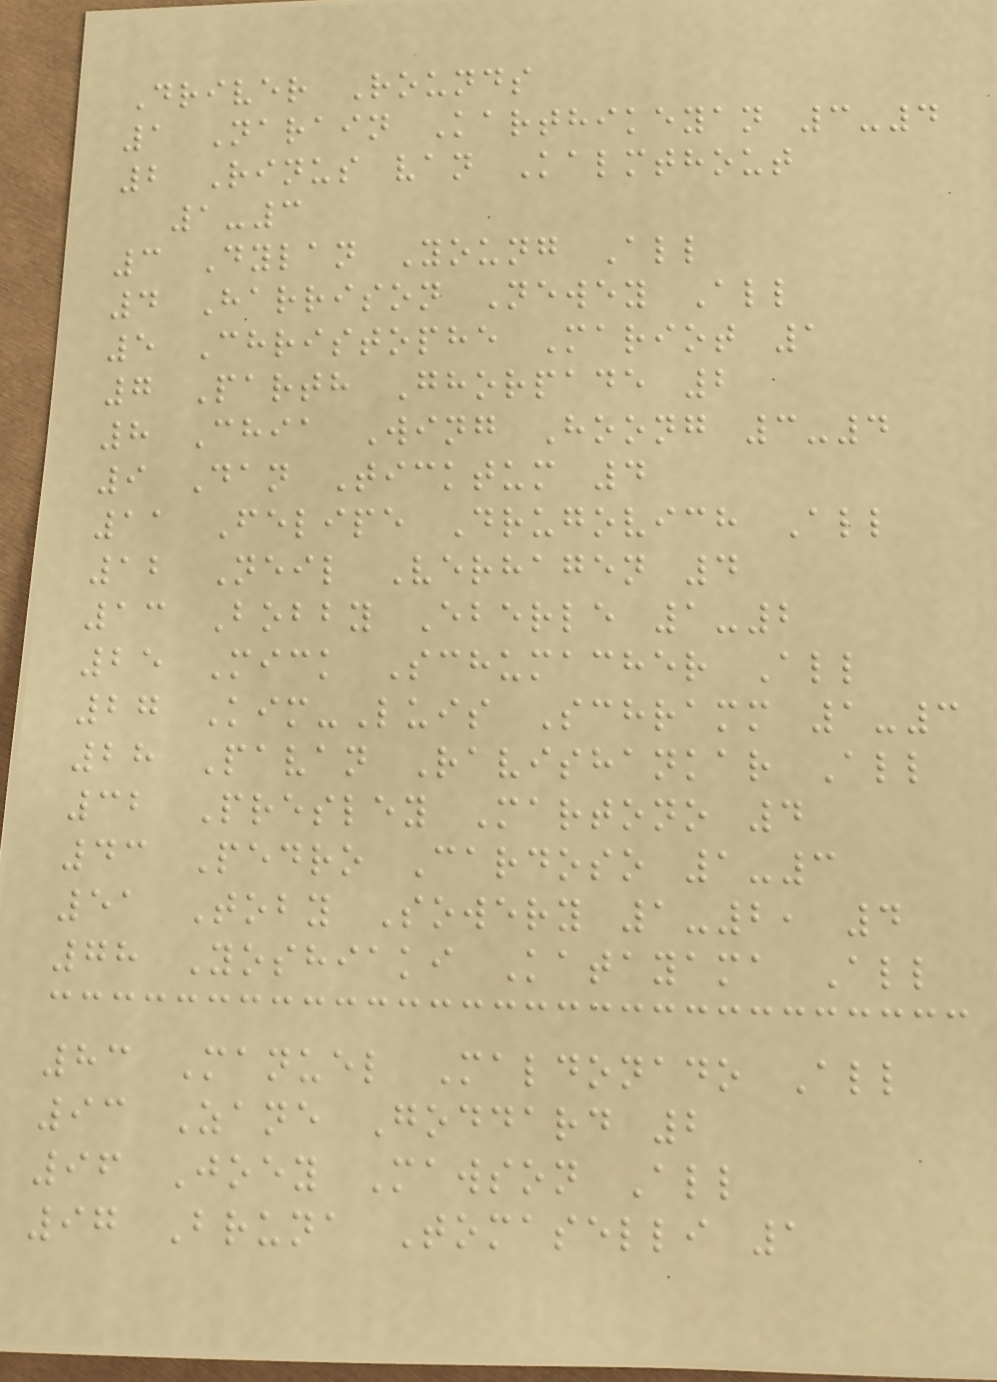Driver Rounds
1 Narain Karthikeyan 3-4
2 Rinus van Kalmthout
1-3
3 Dylan Young All
4 Harrison Newey All
5 Christophe Mariot 1
7 Parth Ghorpade 2
8 Chia Wing Hoong 3-4
9 Dan Ticktum 4
11 Felipe Drugovich All
12 Neil Verhagen 4
13 Bobby Eberle 1-2
25 Mick Schumacher All
27 Kim-Luis Schramm 1-3
28 Pavan Ravishankar All
32 Presley Martono 4
43 Pedro Cardoso 1-3
51 Toby Sowery 1-2, 4
78 Yoshiaki Katayama All
83 Manuel Maldonado All
93 Zane Goddard 2
96 Joey Mawson All
97 Bruna Tomaselli 1
